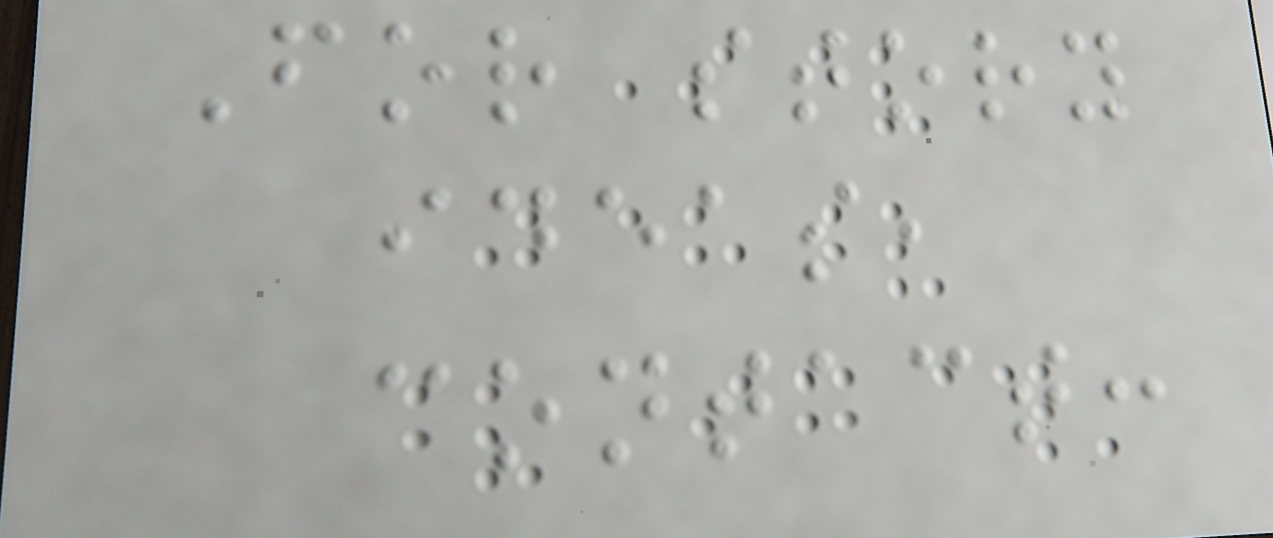For story
ideas,
contact:
